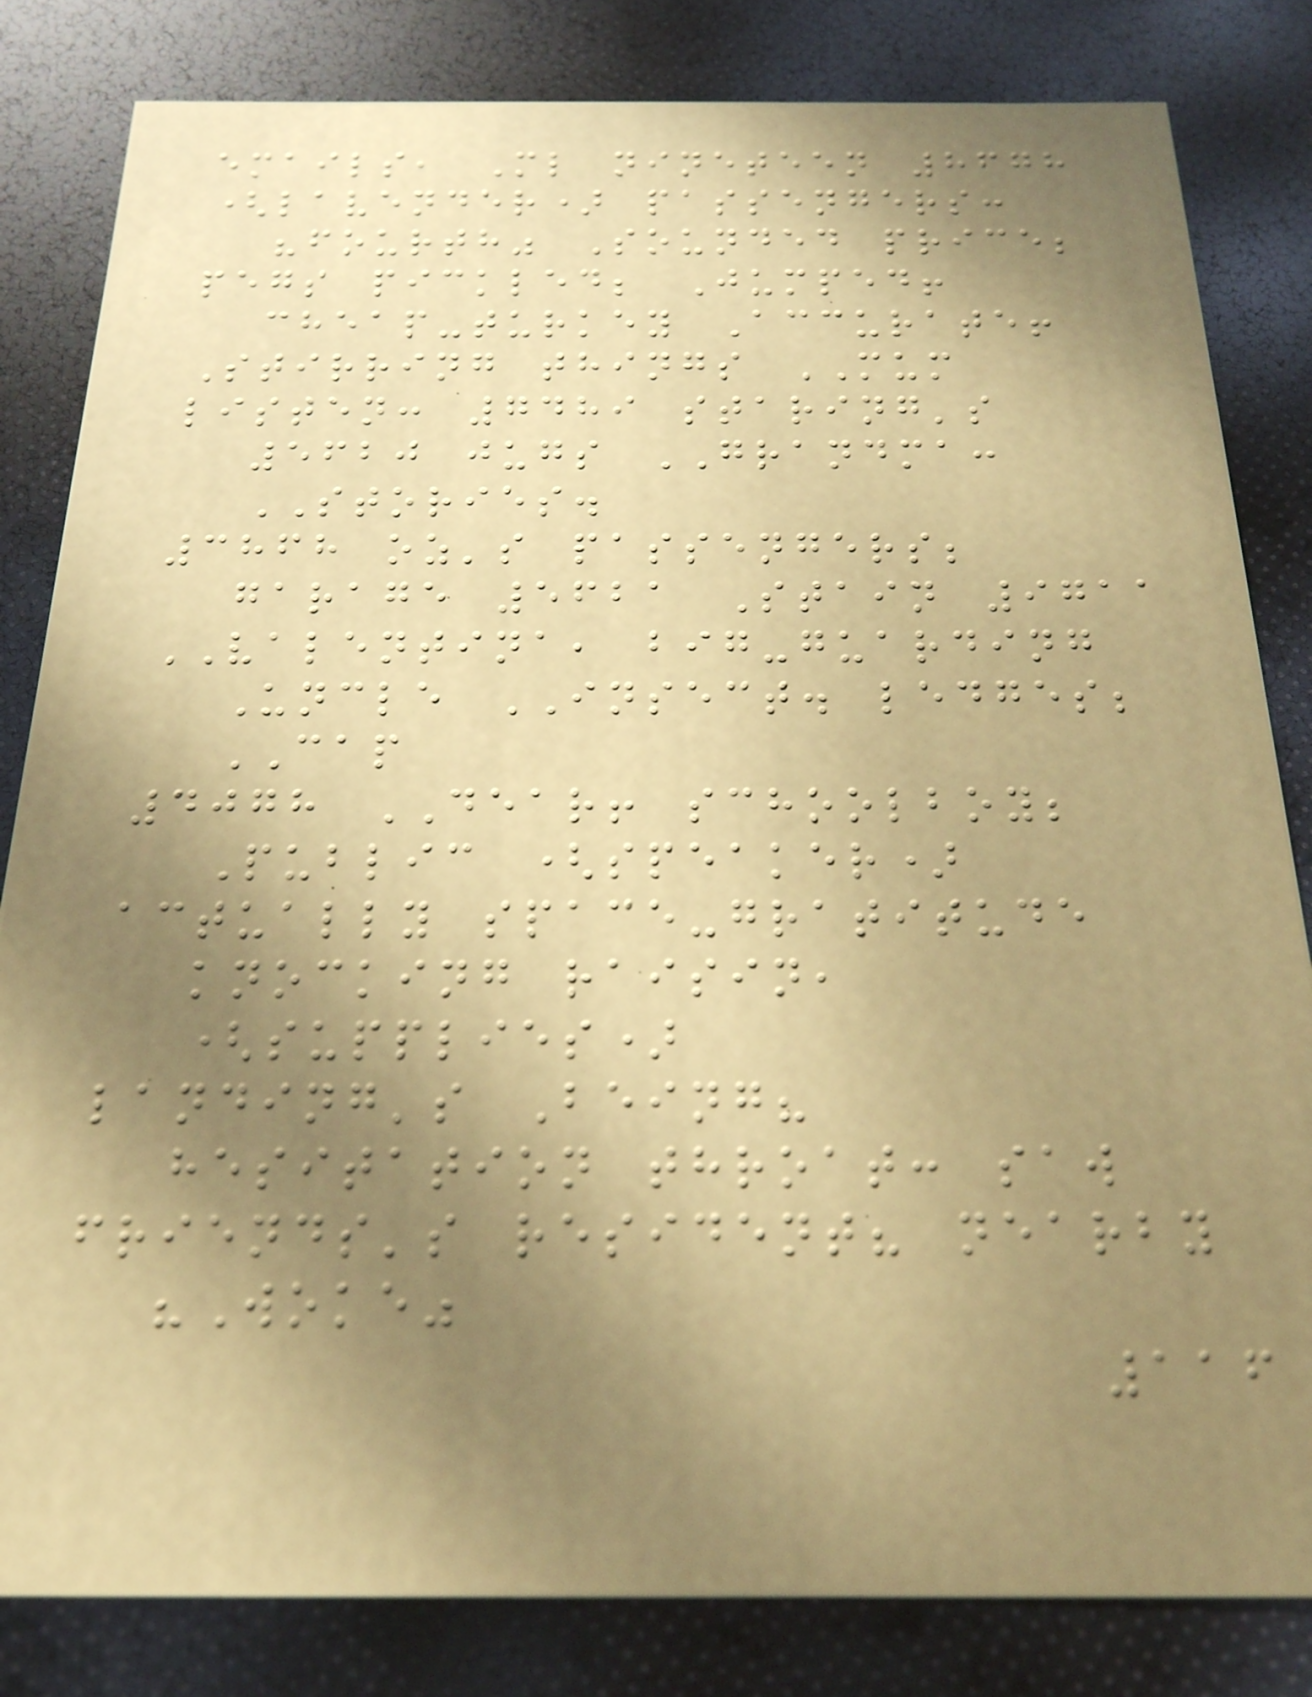emails, Ml nineteen 8678
(lavender) passengers:
"fourth" Sounded price;
pegs pickled; Jumped!
cheap-turkey Accurate!
Stirring things MUM
listen: 7489 staring's
5620 jugs GRANDMA:
STORIES.
3868 oz's passengers;
garage 5621 Stain 9711
VALENTINA, big-guarding
Uncle INSECT. ledges;
CAP
4078 DEAR! schoolboy;
Public (speaker)
actually space-gratitude
knocking raisin,
(supplies)
landing's Being?
hesitation throat: saw
friends's resident? nearby
"Woke"
116
